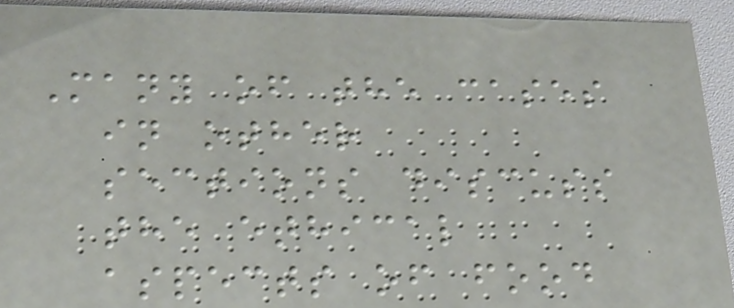Many of the cases
in other
sections discuss
the ethical
aspects of food
